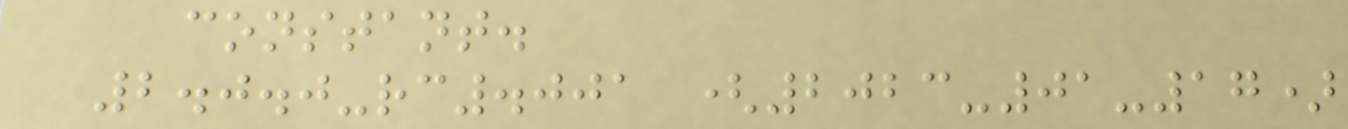constant.
2.0.0-rc.001 (2023-01-17)
